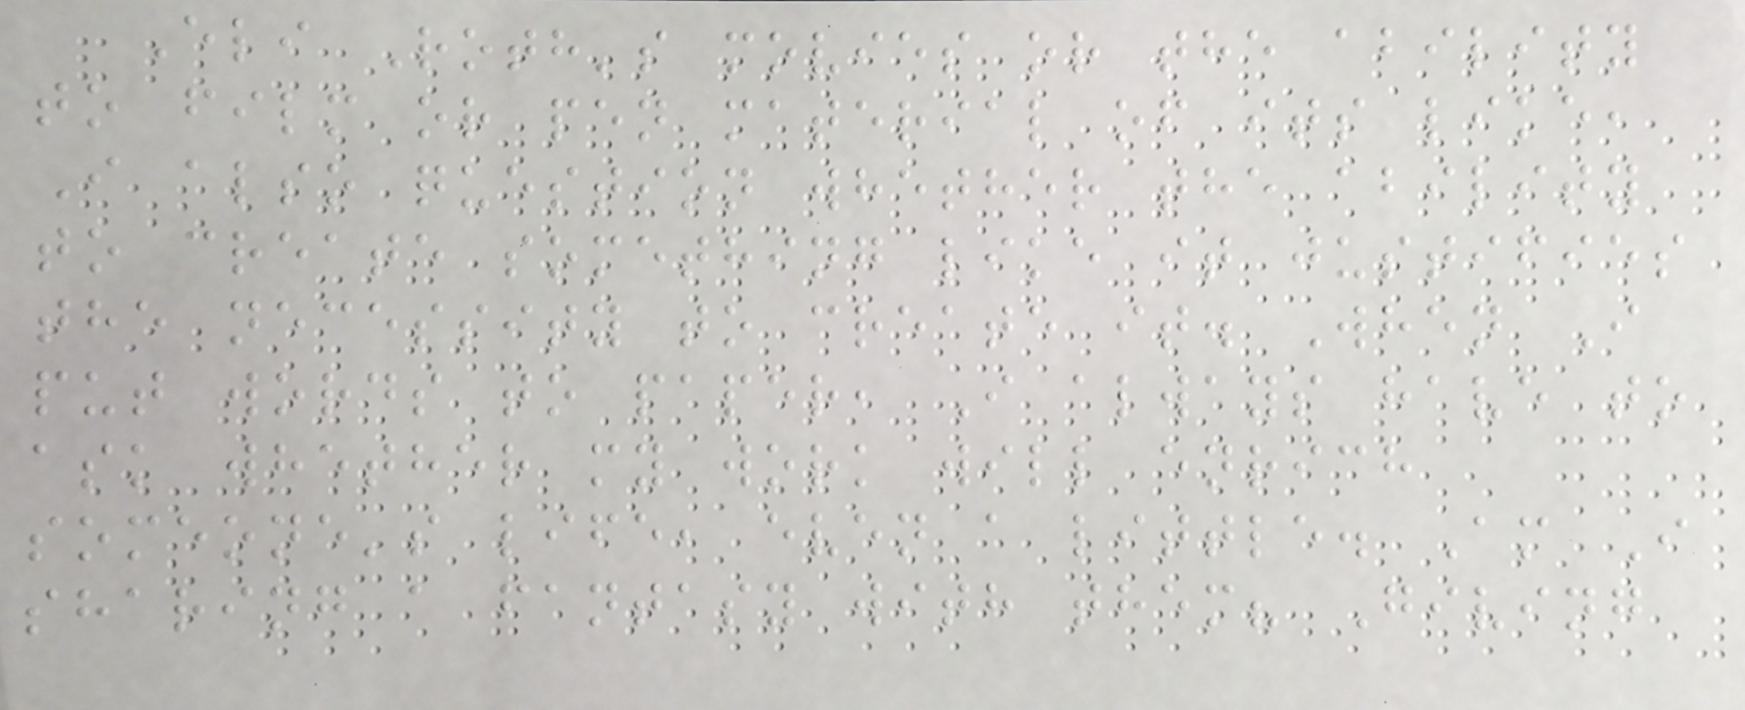Eli Roth's movies or the ability
to film or pen material of its like,
I also question whether the ability
to create something like it justifies
the necessity to create it. When I
put words to paper, I always have to
ask whether my work will enrich
someone's life, even a little. Am I
sharing a fantasy with them? Giving
